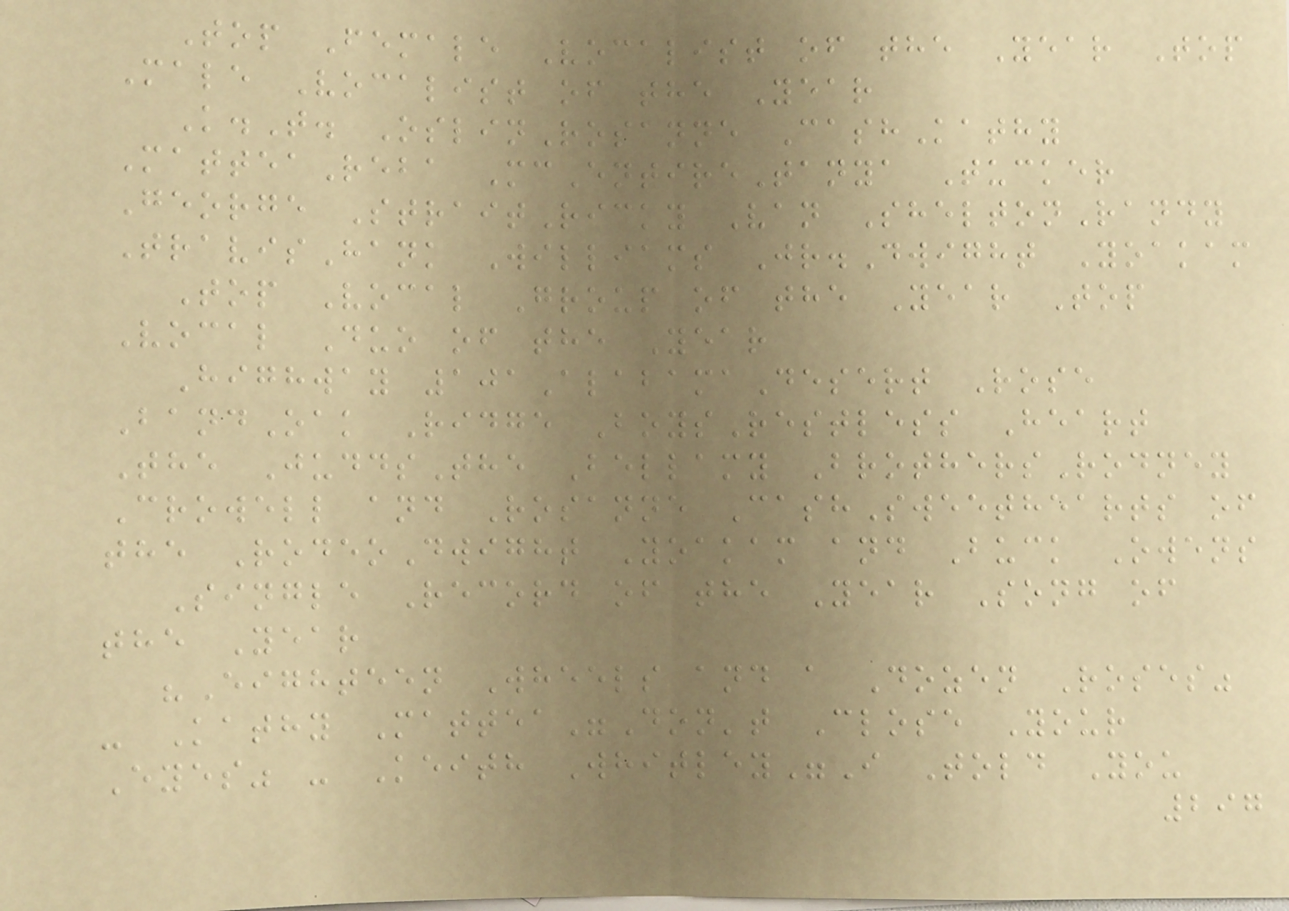Top Female Vocalist of the Year Top
Male Vocalist of the Year
K.T. OslinRosanne CashKathy
MatteaReba McEntireTanya Tucker
George StraitRicky Van SheltonRandy
TravisHank Williams Jr.Dwight Yoakam
Top Vocal Group of the Year Top
Vocal Duo of the Year
Highway 101AlabamaDesert Rose
BandOak Ridge BoysRestless Heart
The JuddsThe Bellamy BrothersRodney
Crowell and Rosanne CashSweethearts of
the RodeoDwight Yoakam and Buck Owens
Single Record of the Year Song of
the Year
"Eighteen Wheels and a Dozen Roses"
- Kathy Mattea"Don't Close Your
Eyes" - Keith Whitley"I Told You
297
